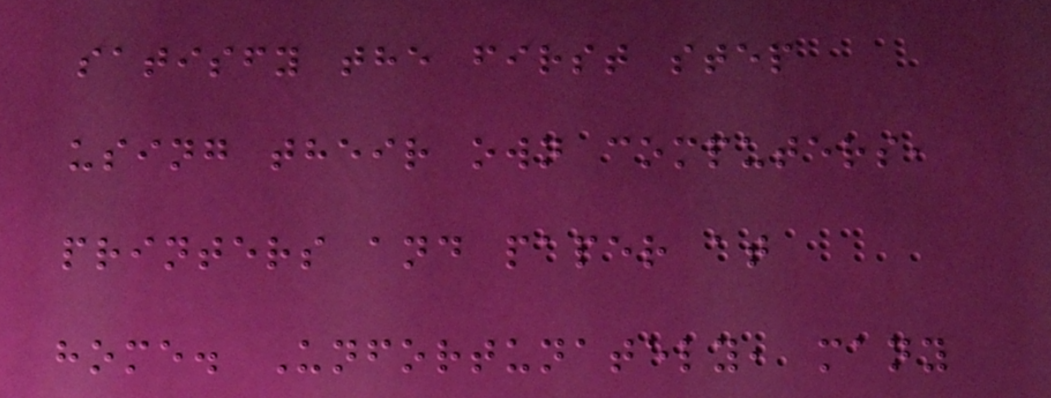satisfy the first step
using their own computers,
printers and paper at
home. Unfortunately, many
